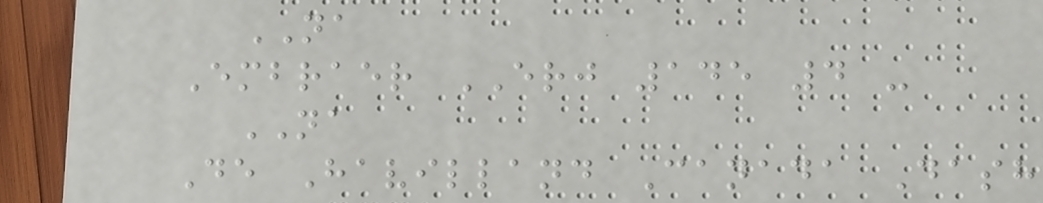NA
Embraer ERJ 145 4 -
NA
De Havilland Canada Dash
